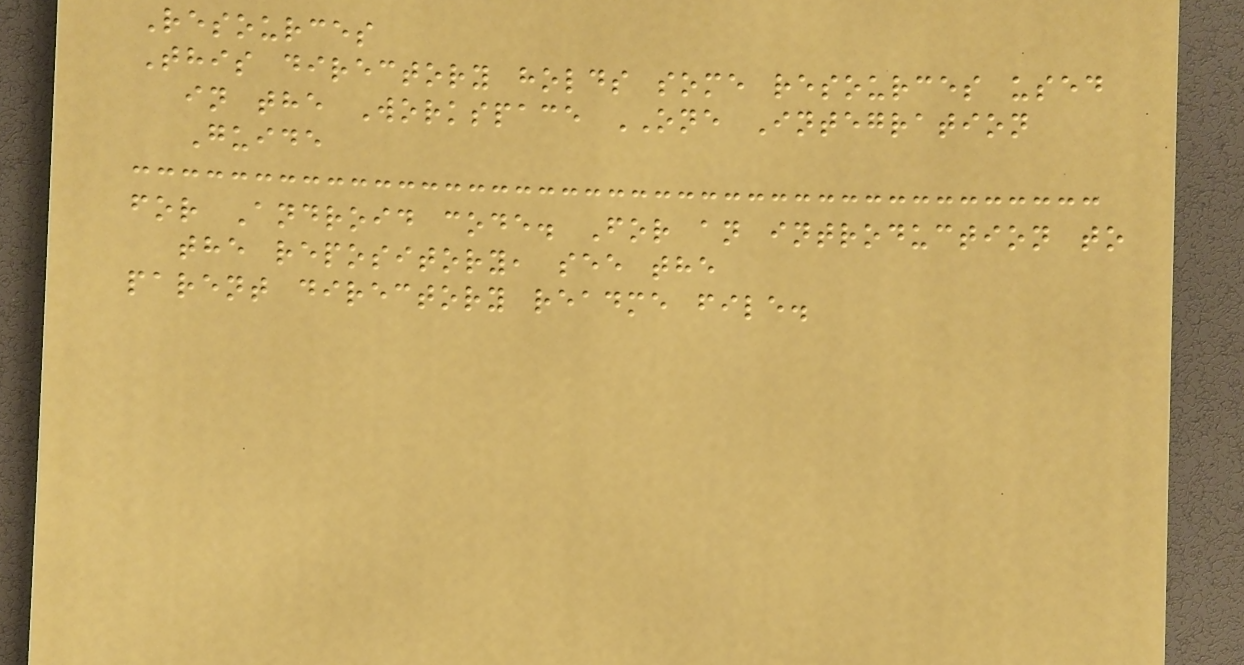Resources
This directory holds some resources used
in the Workspace ONE Integration
Guide
for Android code. For an introduction to
the repository, see the
parent directory readme file.
